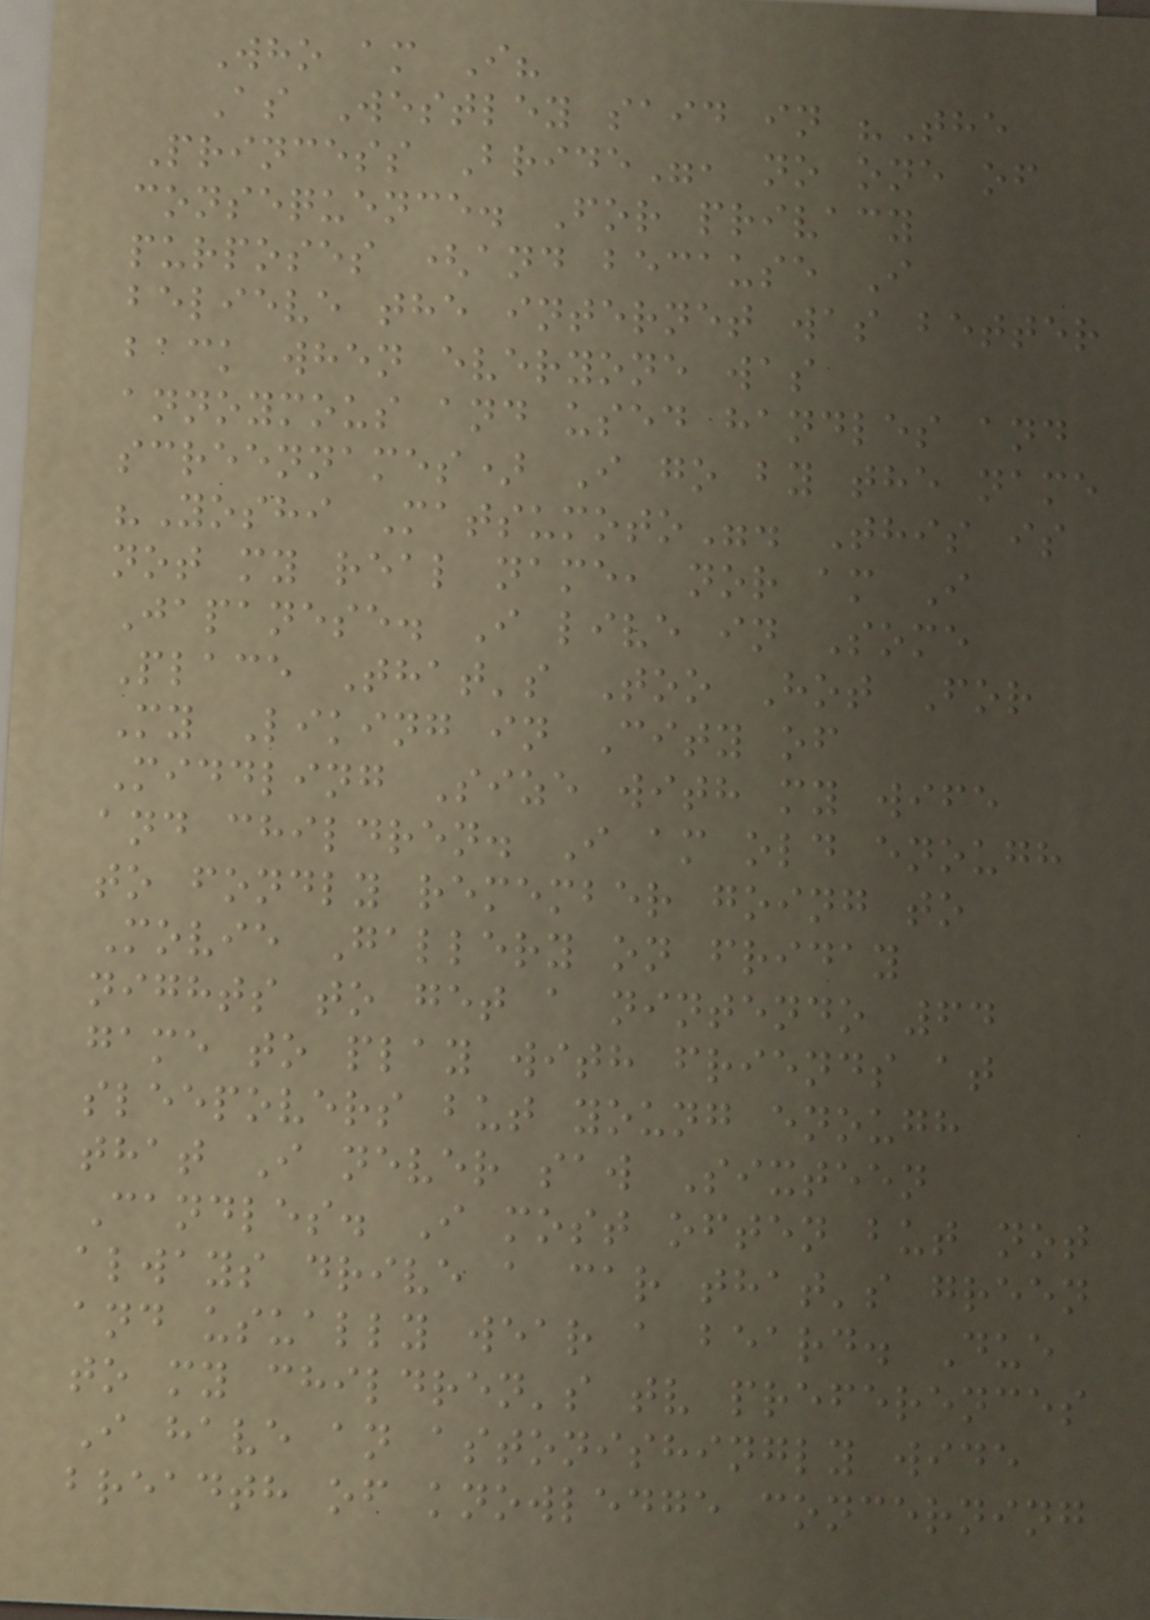Who am I?
As Westley said in "The
Princess Bride", no one of
consequence. For privacy
purposes (and because I
believe the internet was better
back when everyone was
annoymous and used handles and
screennames) I go by the name
"Yoshi Matsumoto". This is
not my real name, nor am I
Japanese. I live in Some
Place That's Too Hot For
My Liking in City of
Middling Size with my wife
and children. I am old enough
to fondly remember going to
Movie Gallery on friday
nights to get a nintendo 64
game to play with friends at
sleepovers but young enough
that I never saw Sixteen
Candles. I most often but not
always drive a car that's green
and usually wear a beard. Due
to my children's tv preferences
I have an astonishingly wide
breadth of knowledge concerning
